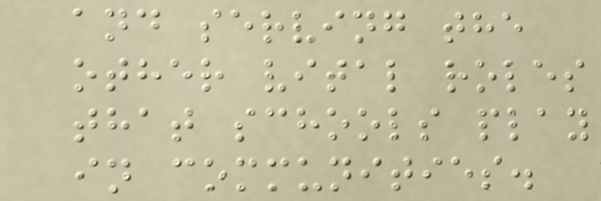and serving the
other vital roles
that schools play
in communities.
